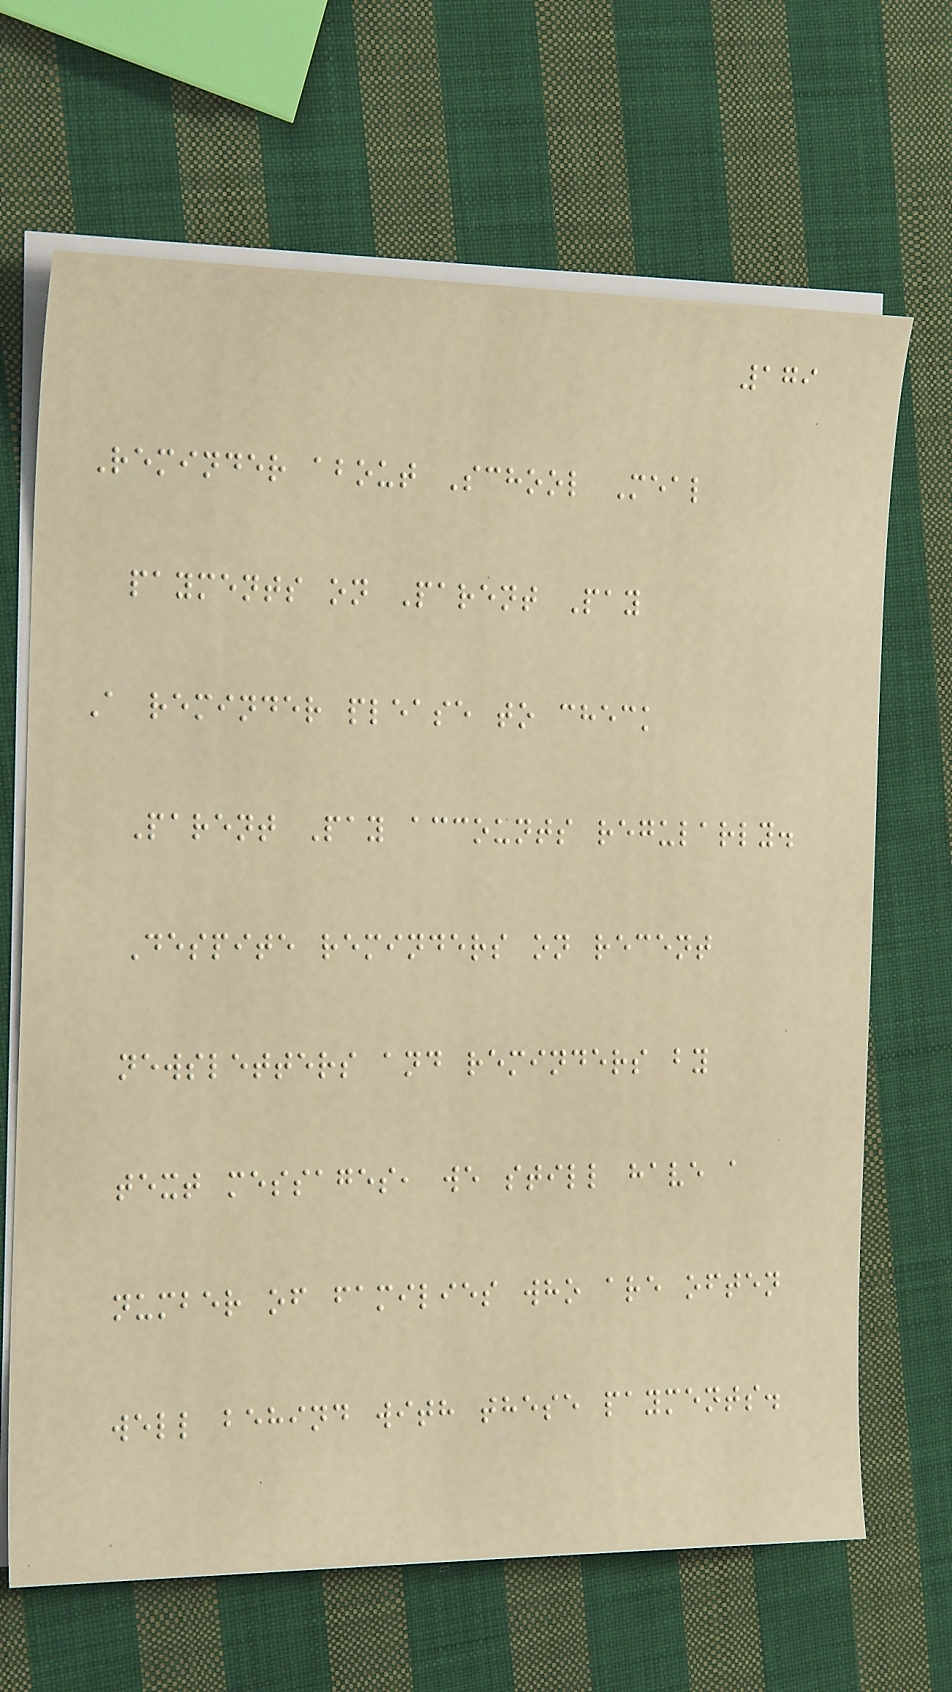179
Reminder about School Meal
payments on Parent Pay
A reminder please to check
Parent Pay accounts regularly.
Despite reminders on recent
newsletters and reminders by
text messages, we still have a
number of families who are often
well behind with these payments.
